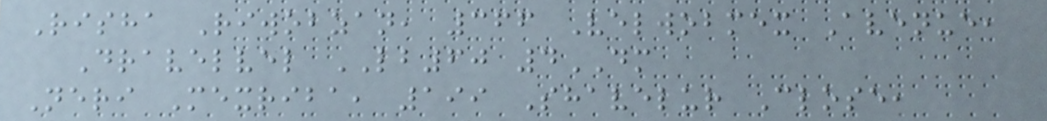Risha Riwobzan, 366 Velwobmex Avenue,
Dravelvel LB60 4DM
Neri Mexriba, 199 Shavelur Close,
